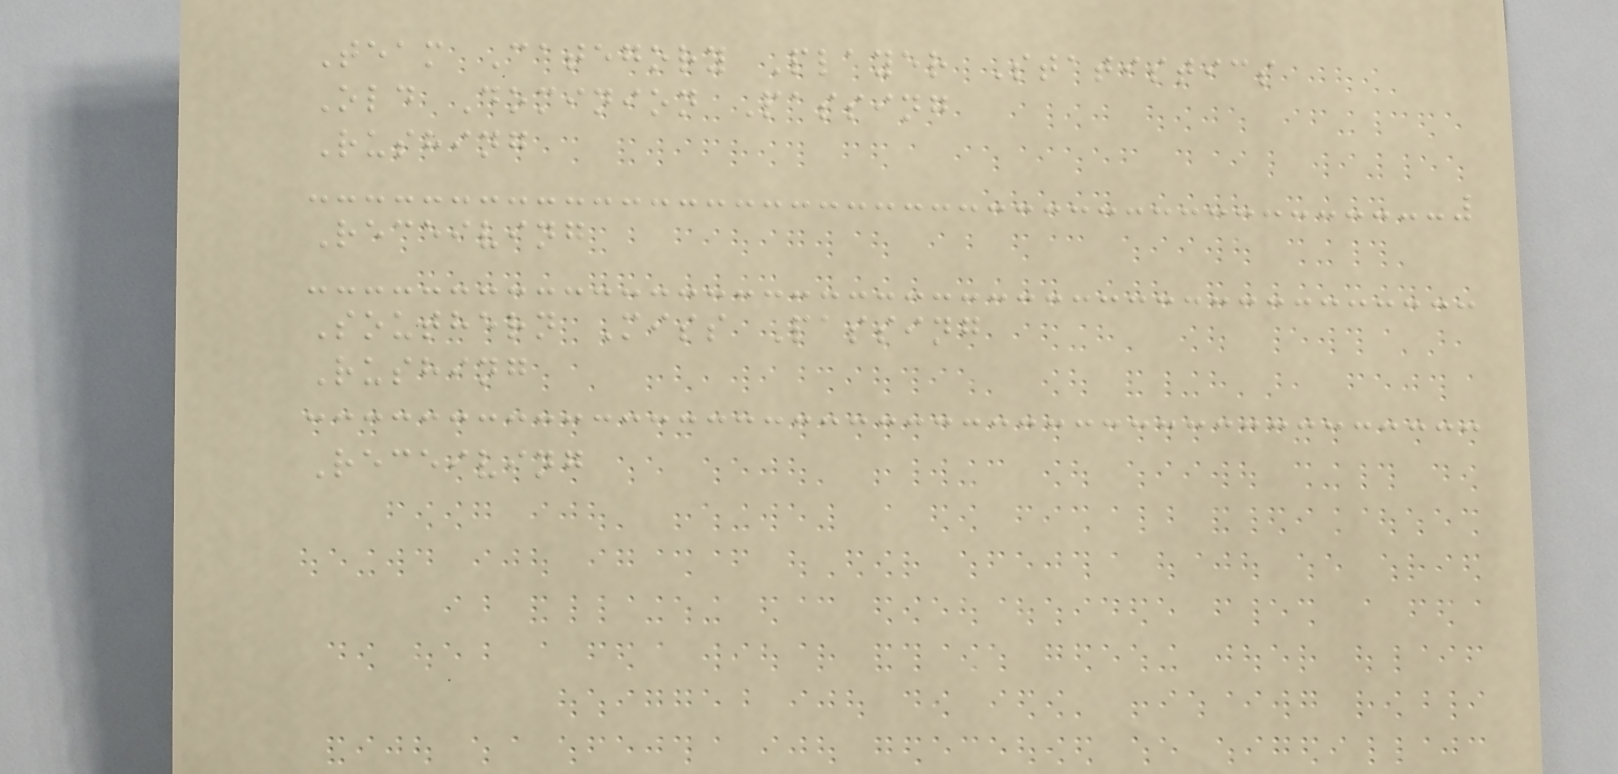Team Category Player Statistics
Old Dominion Passing
Rushing
Receiving
Southern Miss Passing
Rushing
Receiving
